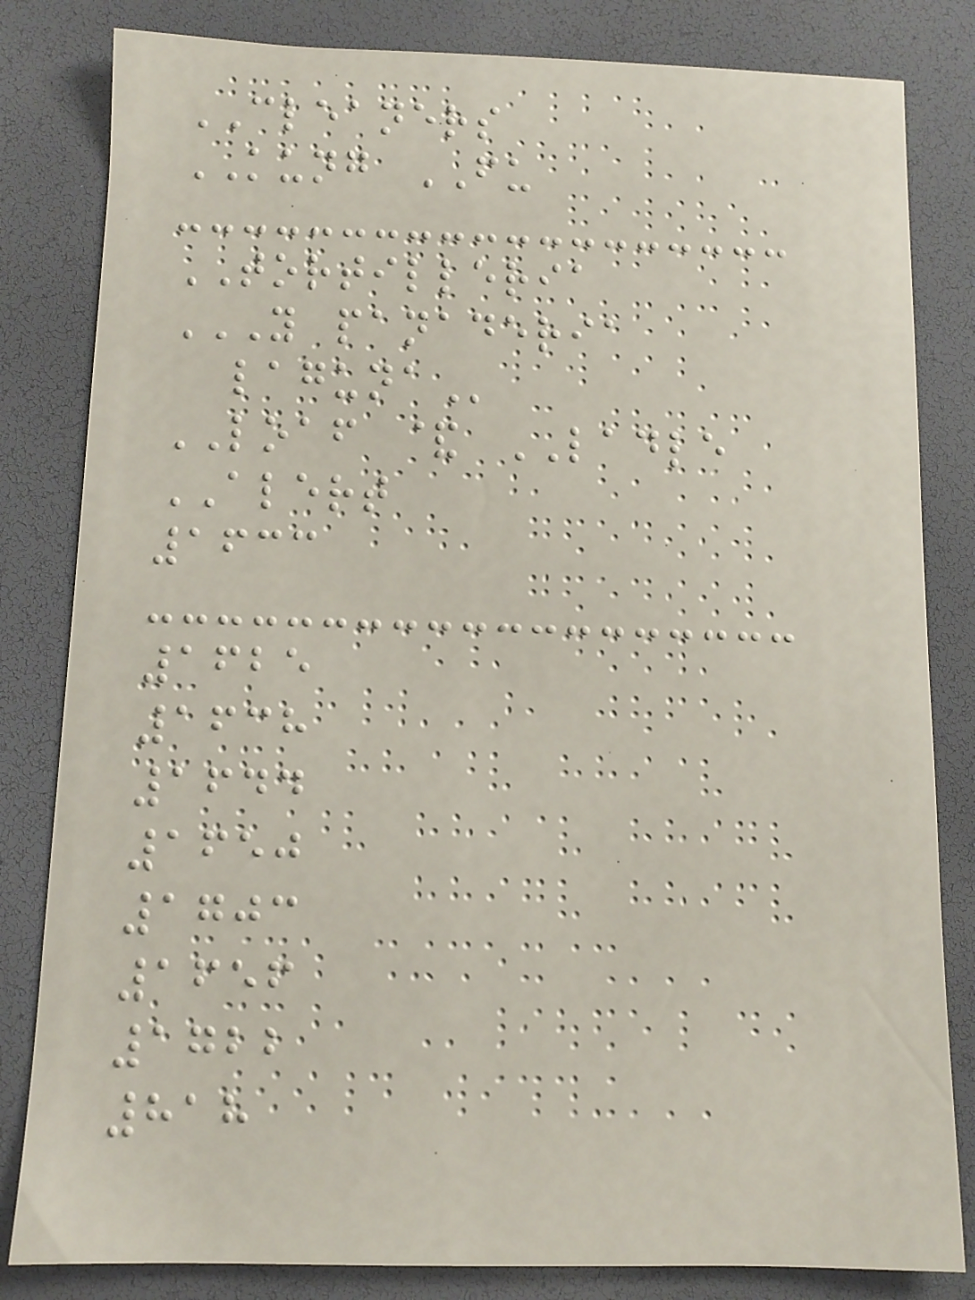CLEANERS
KUNG FU
TORTILLERIA
Y PANADERIA
LAGUNA
LOAF & LADLE
ALERT
1633
1625
1638
1644
1650
1703
1656
1722
818
